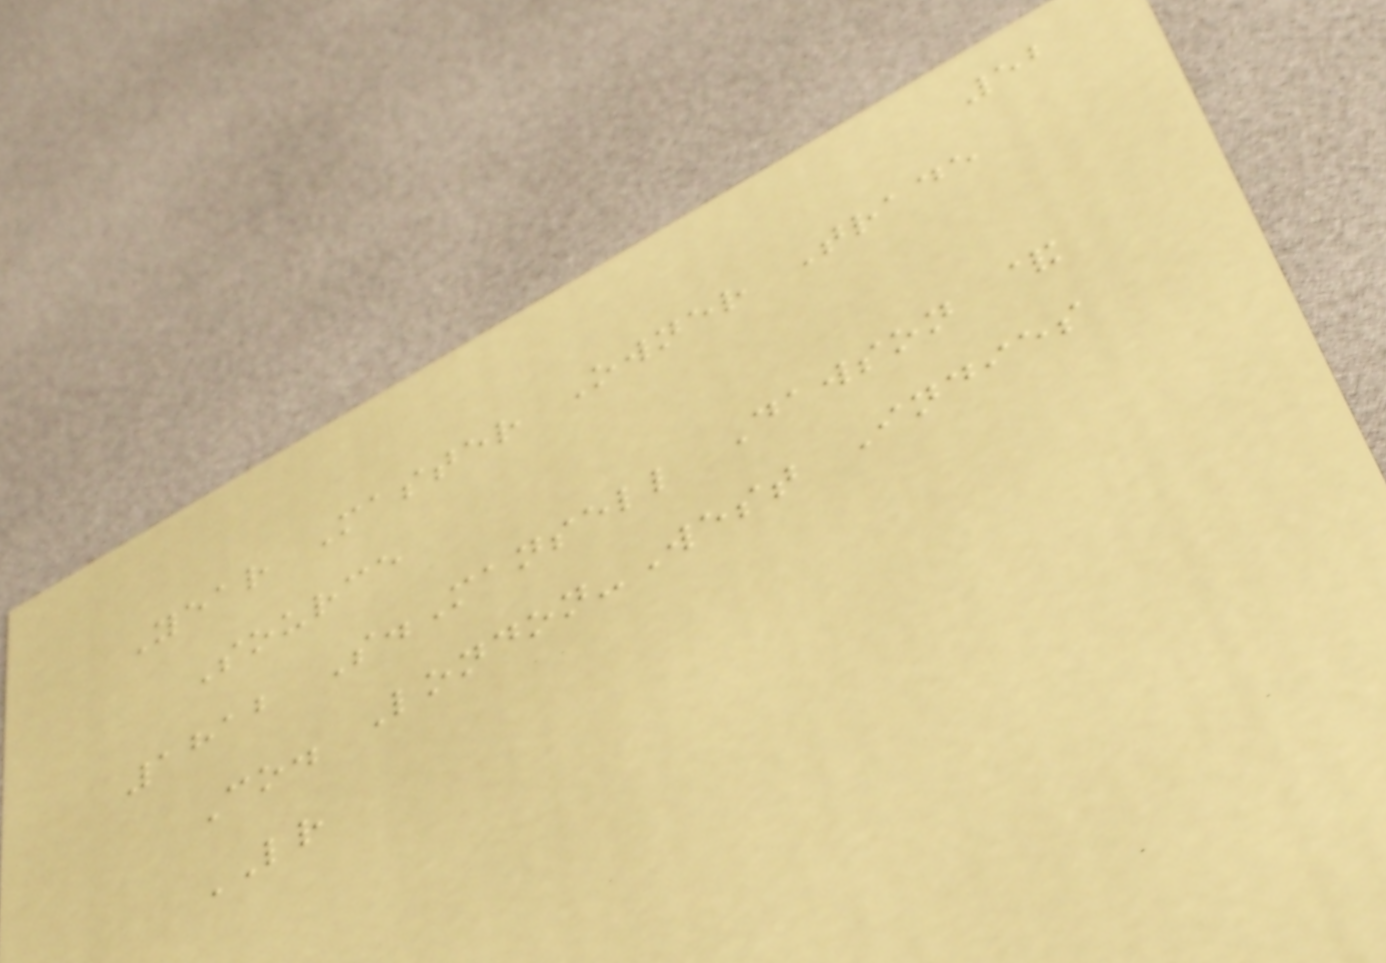52
Year Master Owner Trade
Source
1812 S.Mansell Dawson &
Co. London-West Indies
LR
